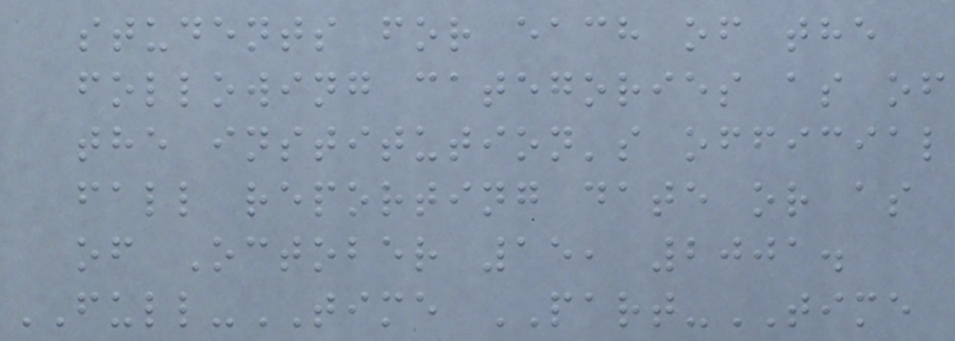students for each of the
following categories as of
the institution's official
fall reporting date or as
of October 15, 2001.
FULL-TIME PART-TIME
